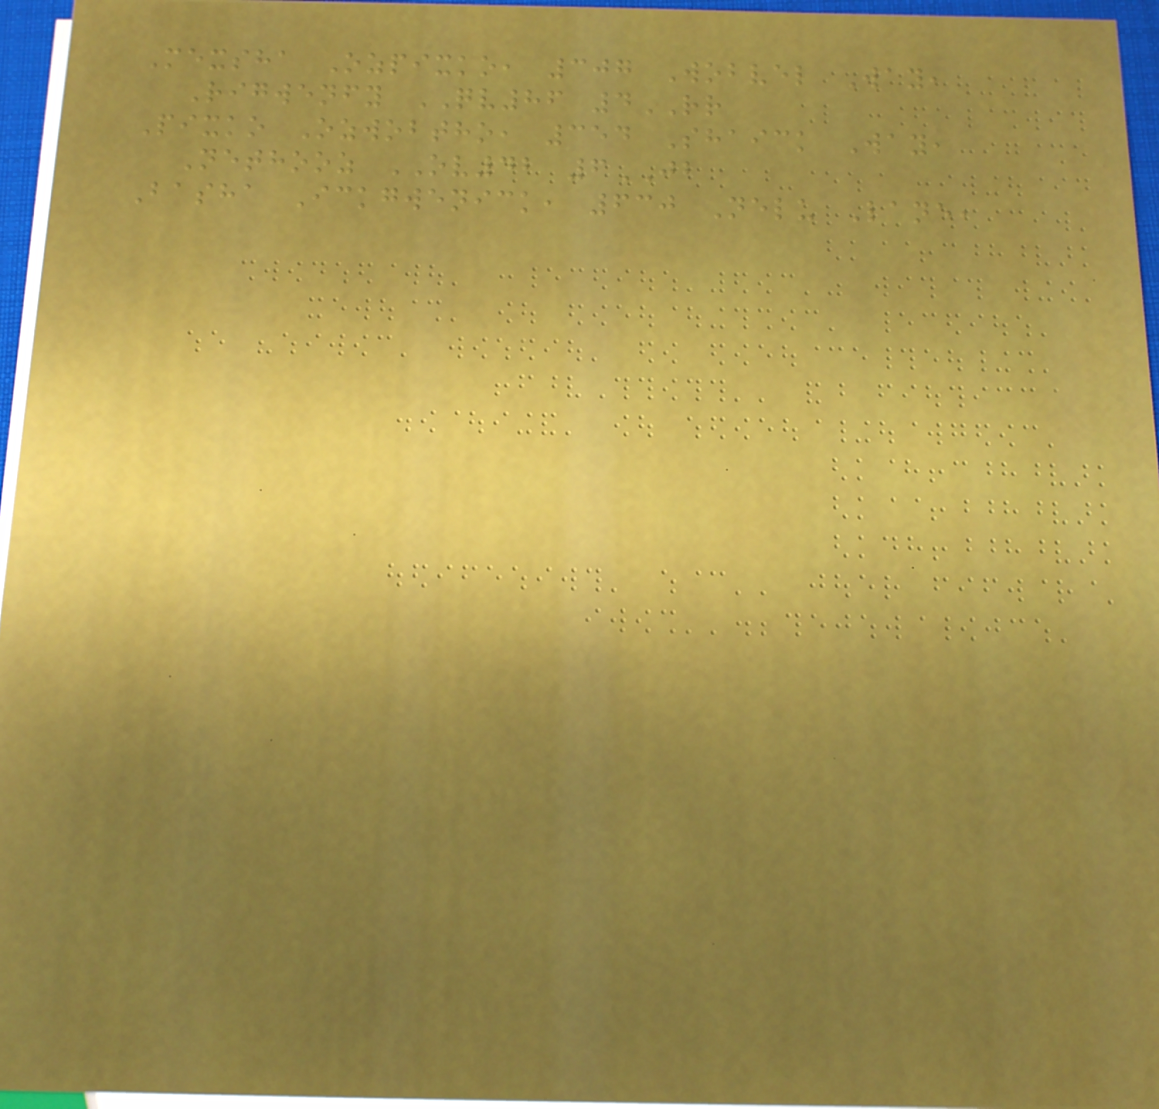Mexsha Ozpixko, 307 Wobvel Way,
Rigwenfy QV86 4RR
Pixko Ozwobtho, 354 Shaick Way,
Nethooz OV42 6JB
Basha Ickgwenick, 630 Nelu Lane,
